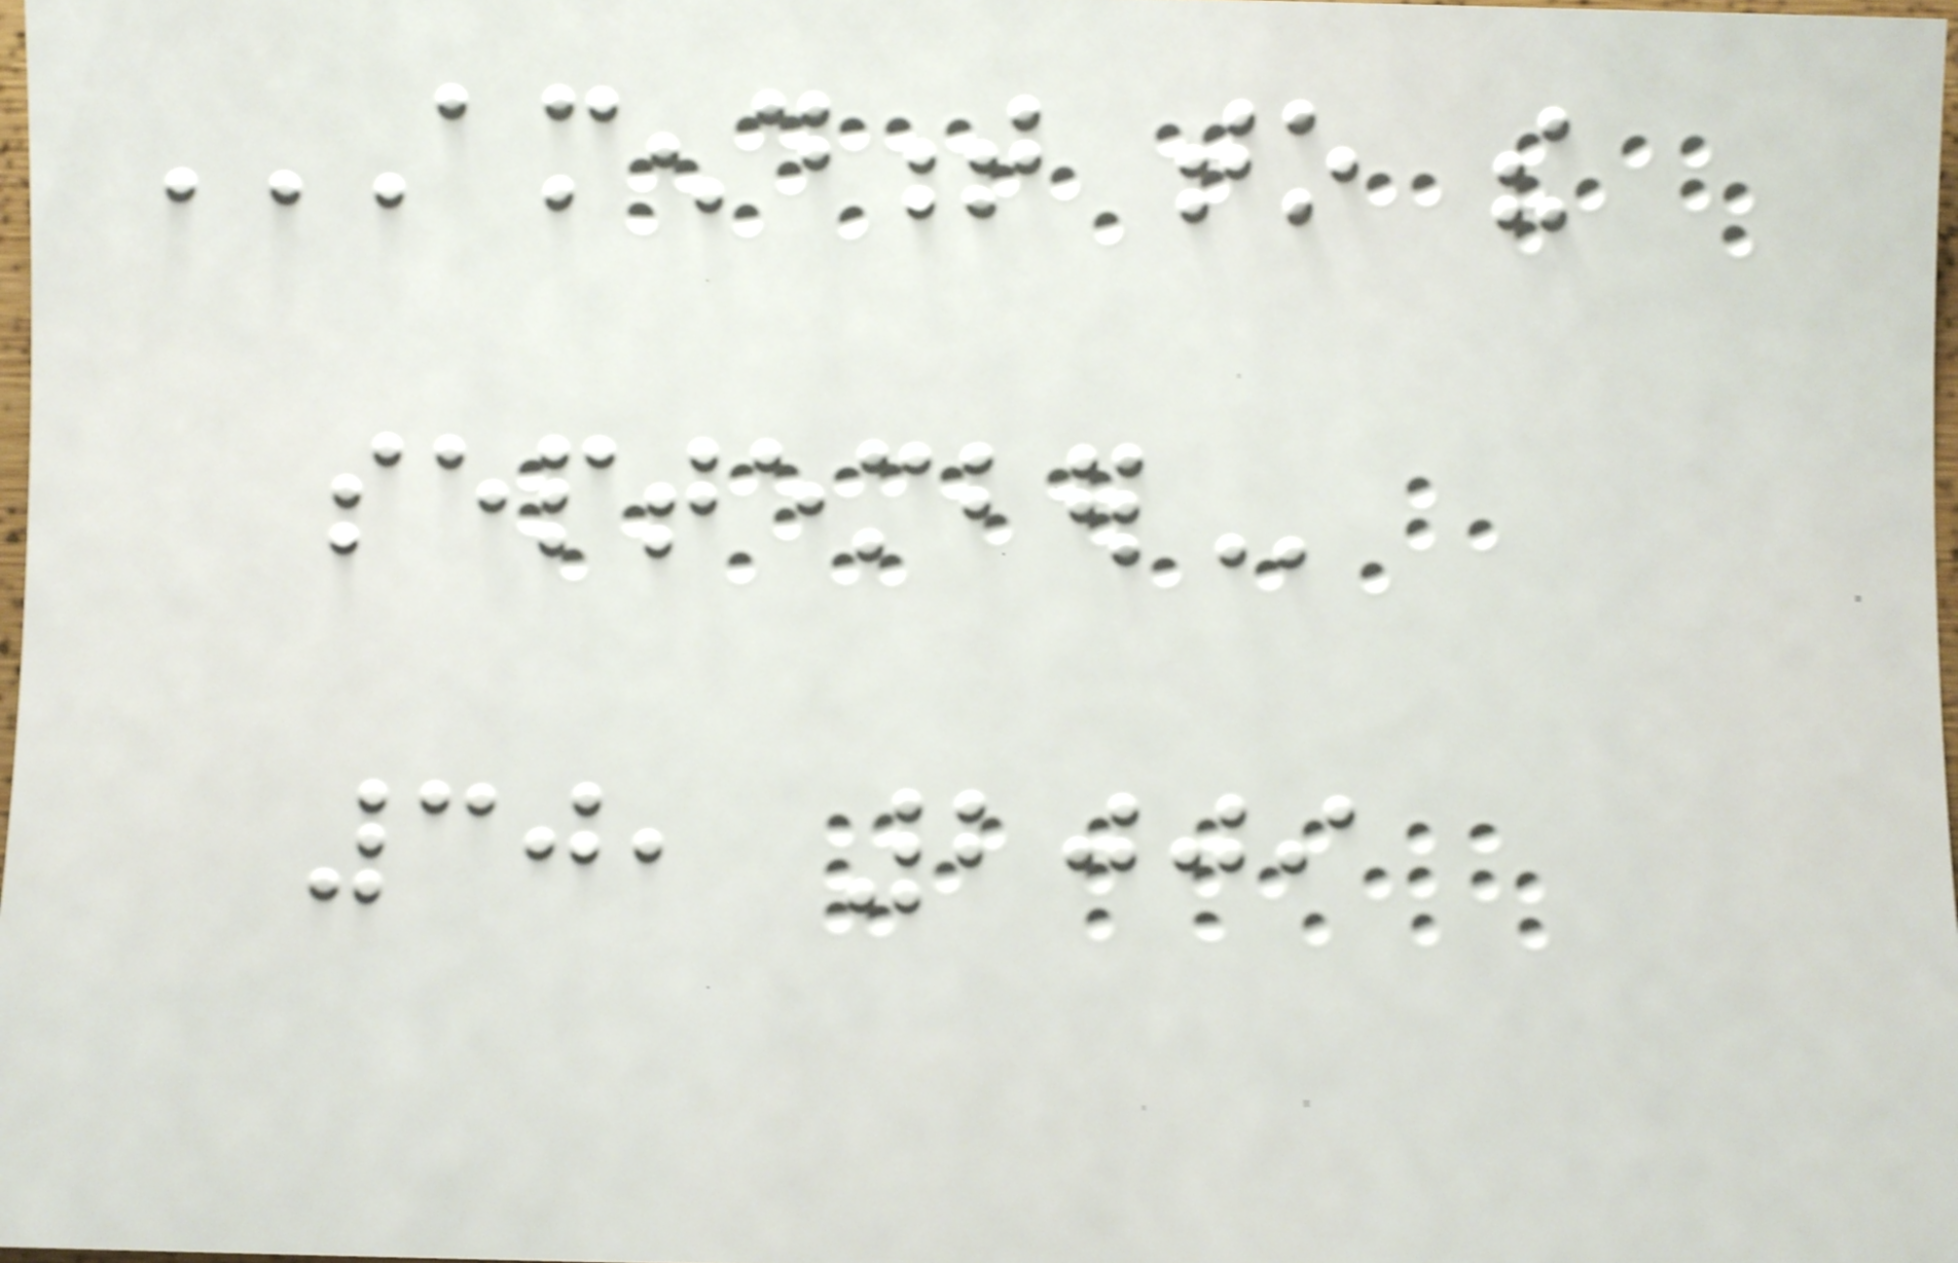AMENDMENT TO THE
SEPTEMBER
30, 2009
